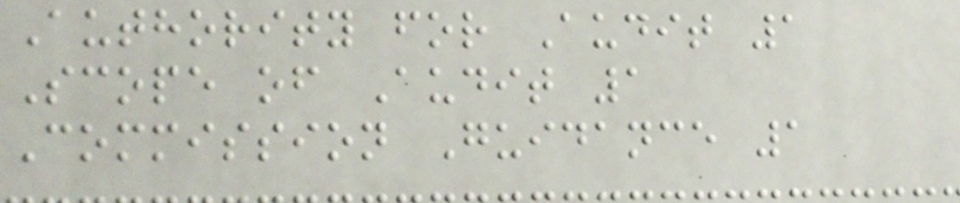Authority for Audit 1
Scope of Audit 1
Commission Guidance 1
